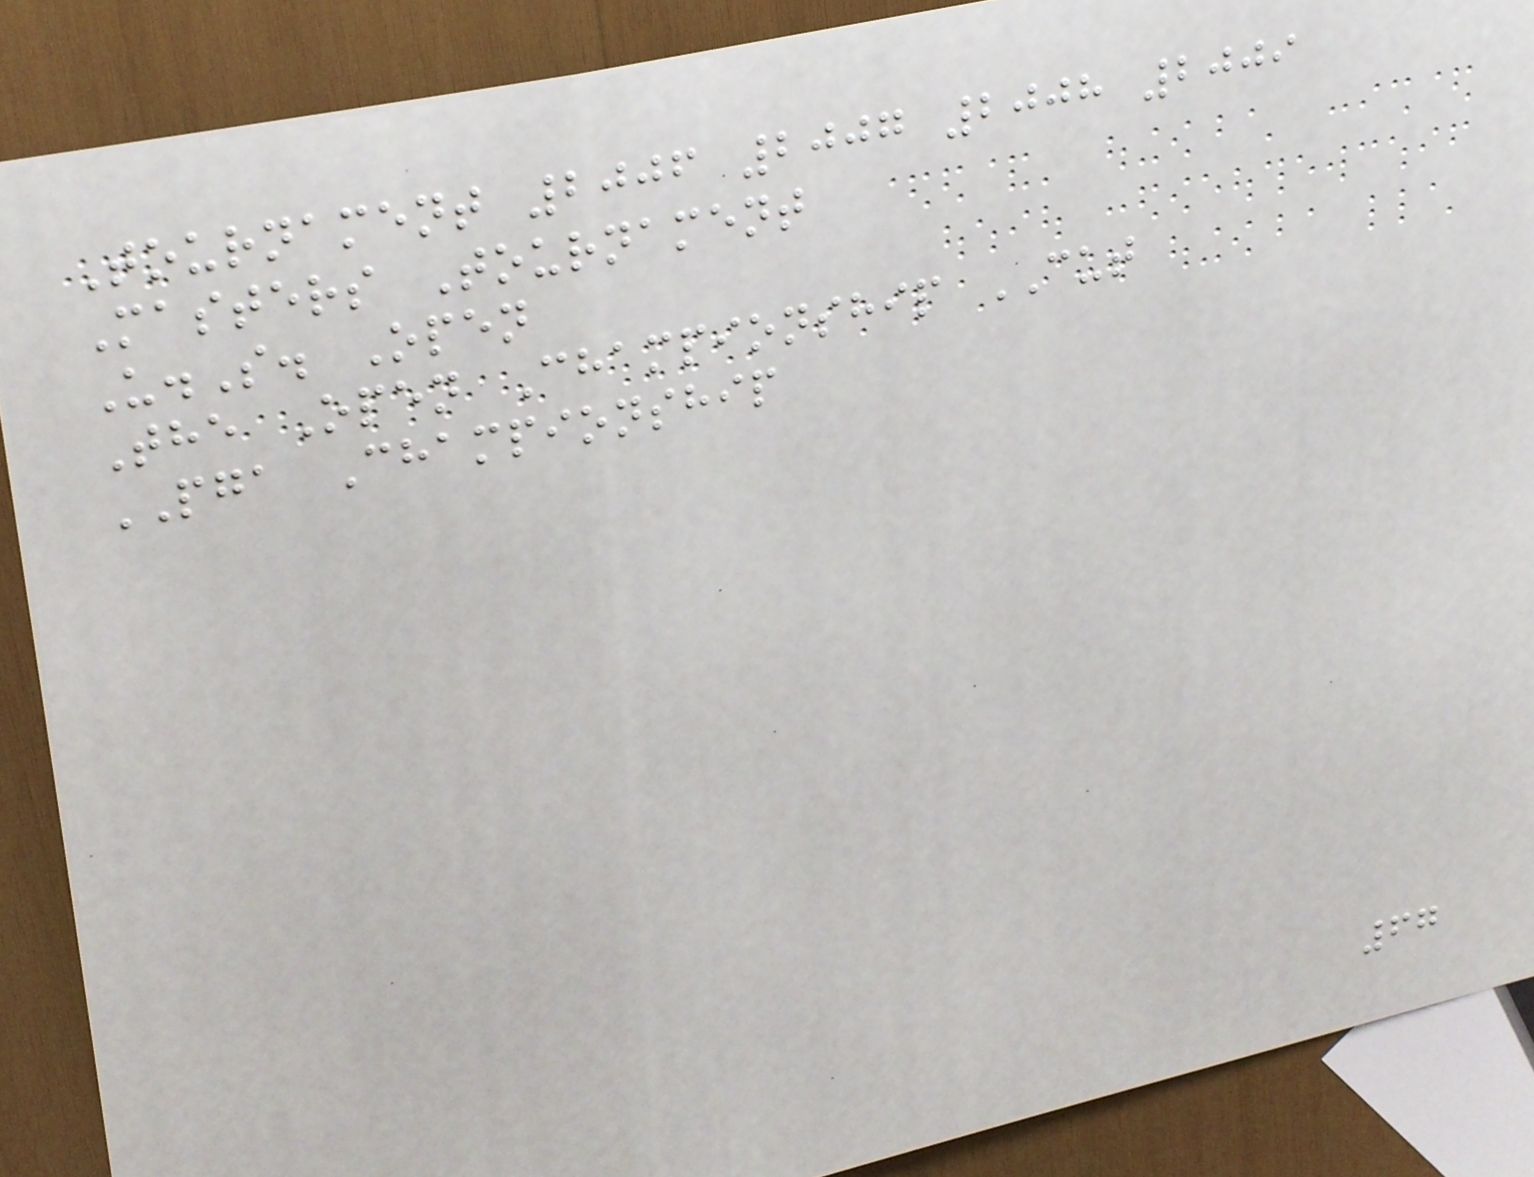Tournament 2006 2007 2008 2009
Masters Tournament
U.S. Open
The Open Championship CUT
PGA Championship
67
